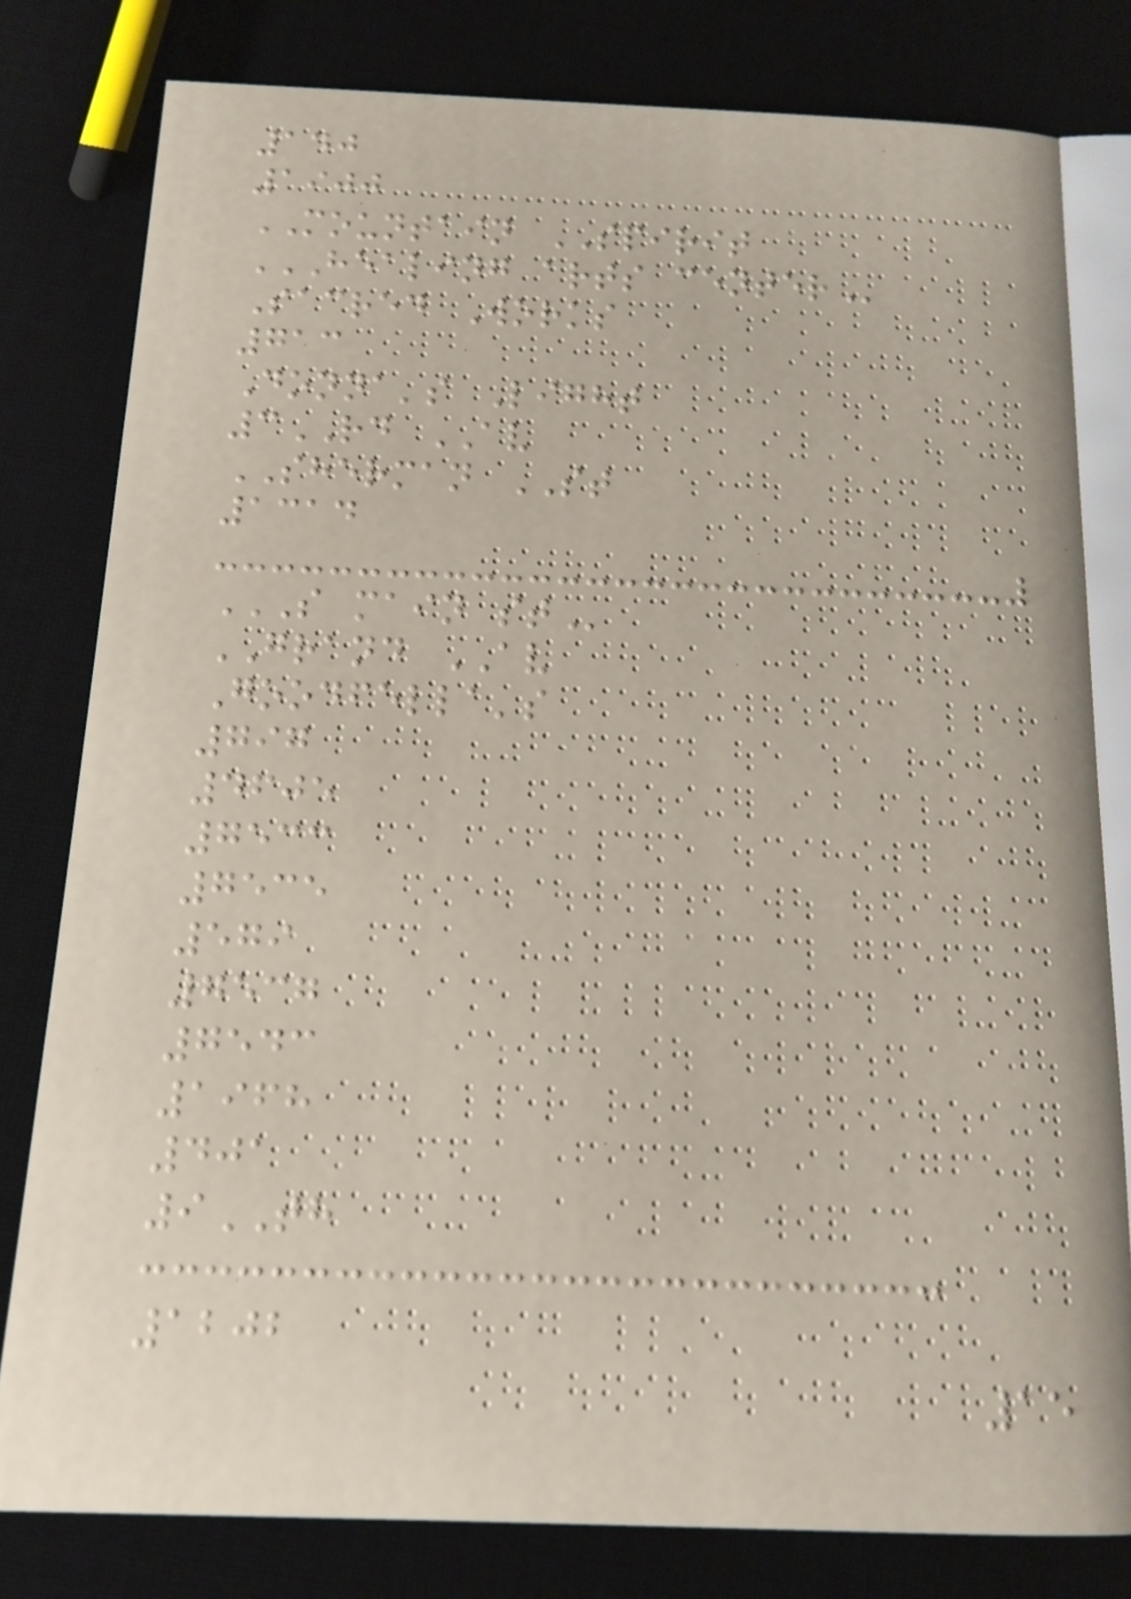140
1900
MOUNTAIN SPIRIT
HEALING ARTS CENTER
Sacred Works
713
Donna's Light
3RD AV
SHERMAN ST
1314
S MAIN ST
GRAND AV
Goodfella's
797
4605
7533
7535
579
7537
7543
1968
401
9TH
1202
15
